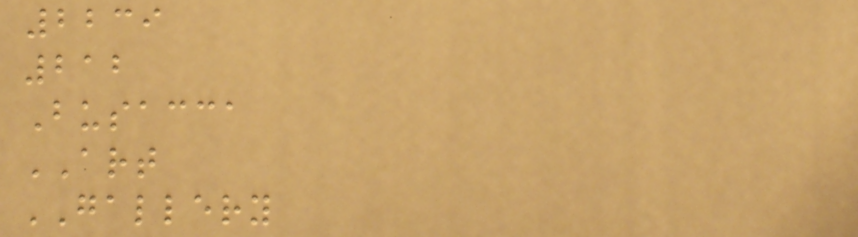2239
212
Busacca
ART
GALLERY
